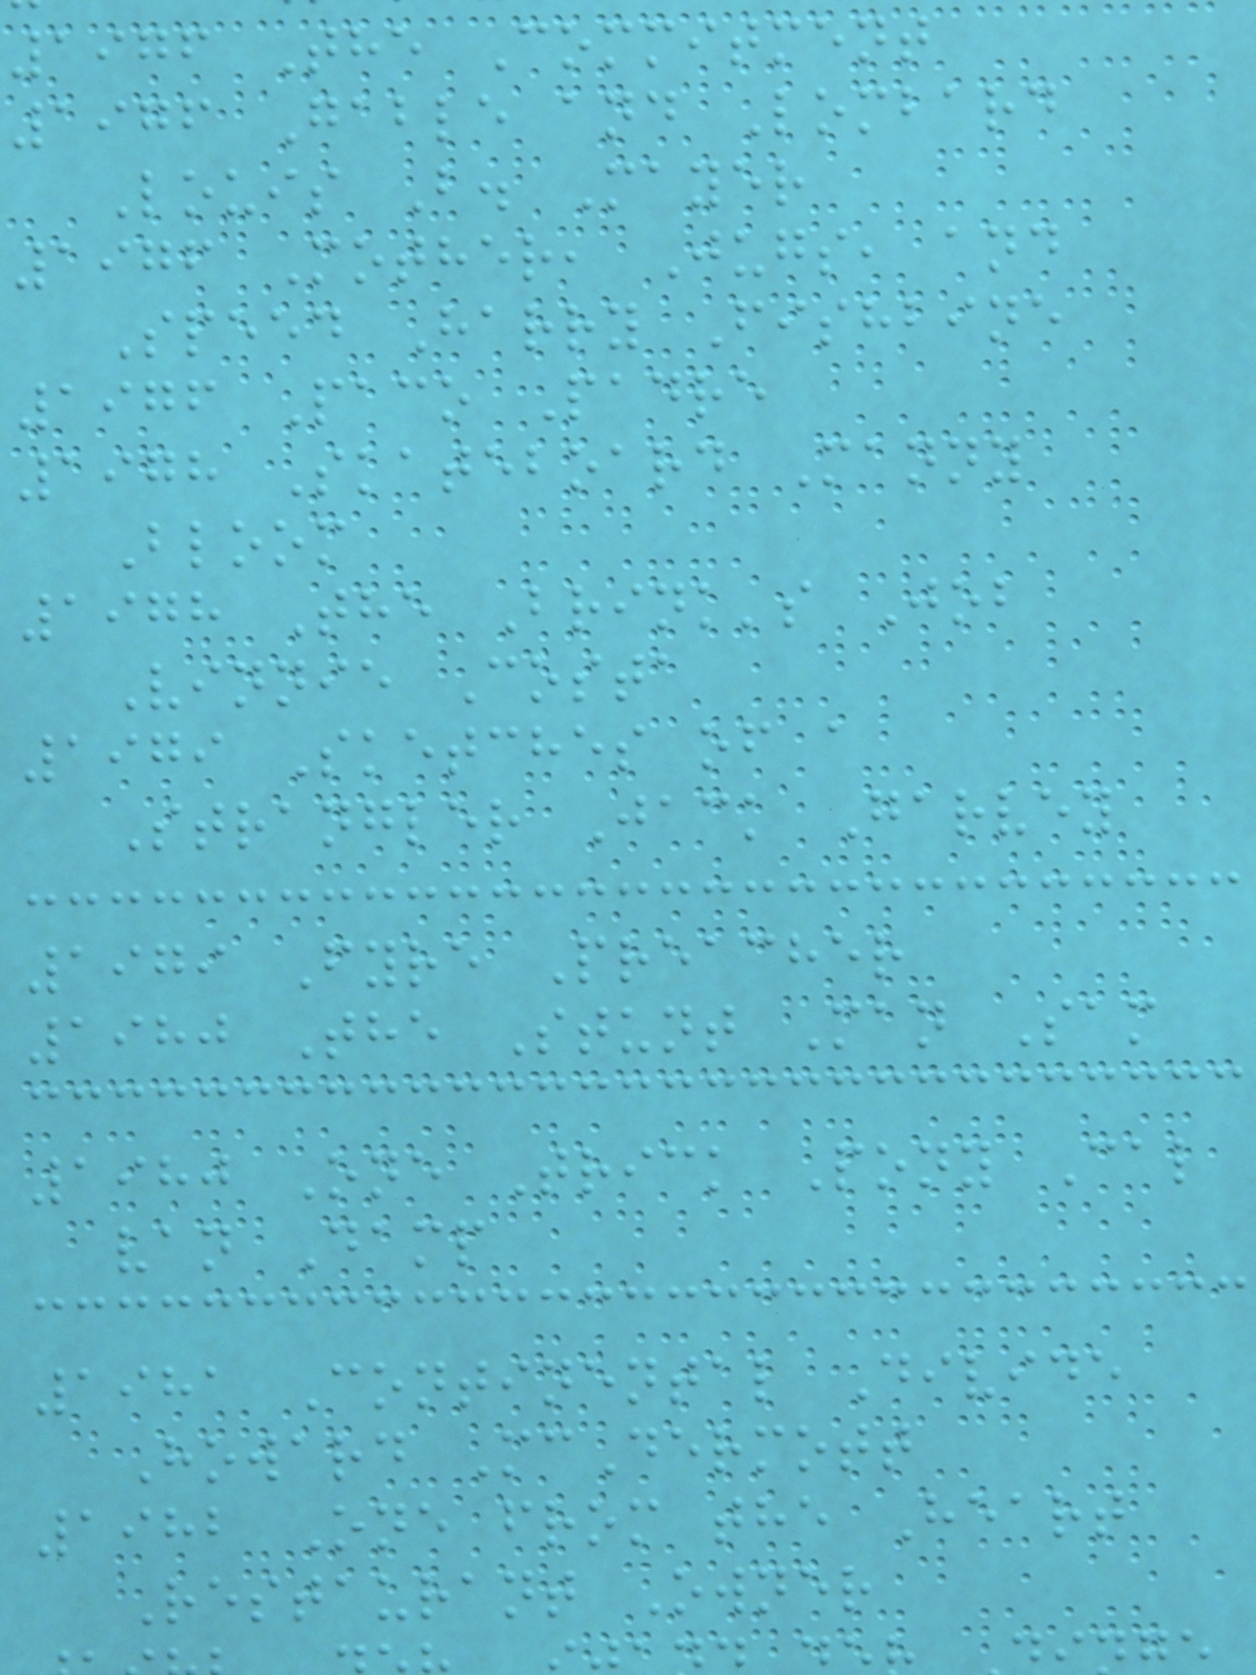1976 The Commitment
1976 Gable and Lombard
Louis B. Mayer
1976 Mother, Jugs, and
Speed Harry Fishbine
1976 Paco Padre
1978 Skateboard Manny
Bloom
1978 The Brink's Job
Vinnie Costa
1979 Sketches of a
Strangler Jack Garvey
1979 Fyre Preacher
1980 The Stunt Man Sam
1980 One Trick Pony Cal
van Damp
1981 Continental Divide
Howard McDermott
1982 One from the Heart
Restaurant Owner
